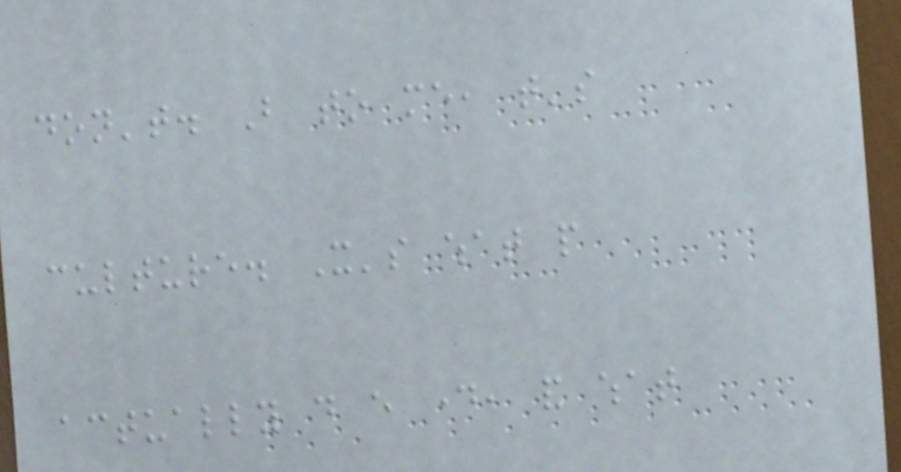don't. But to me, that's
culture. It's what people
actually do every day, and what
